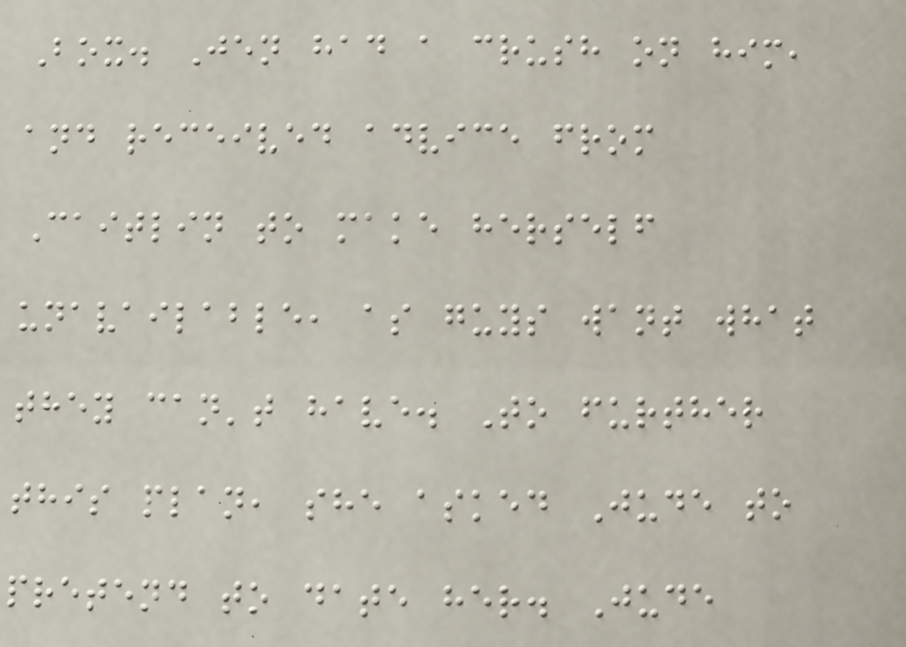Box. Jen had a crush on him,
and received advice from
Caitlin to make herself
unavailable, as guys want what
they can't have. To further
this plan, she asked Jude to
pretend to date her. Jude
